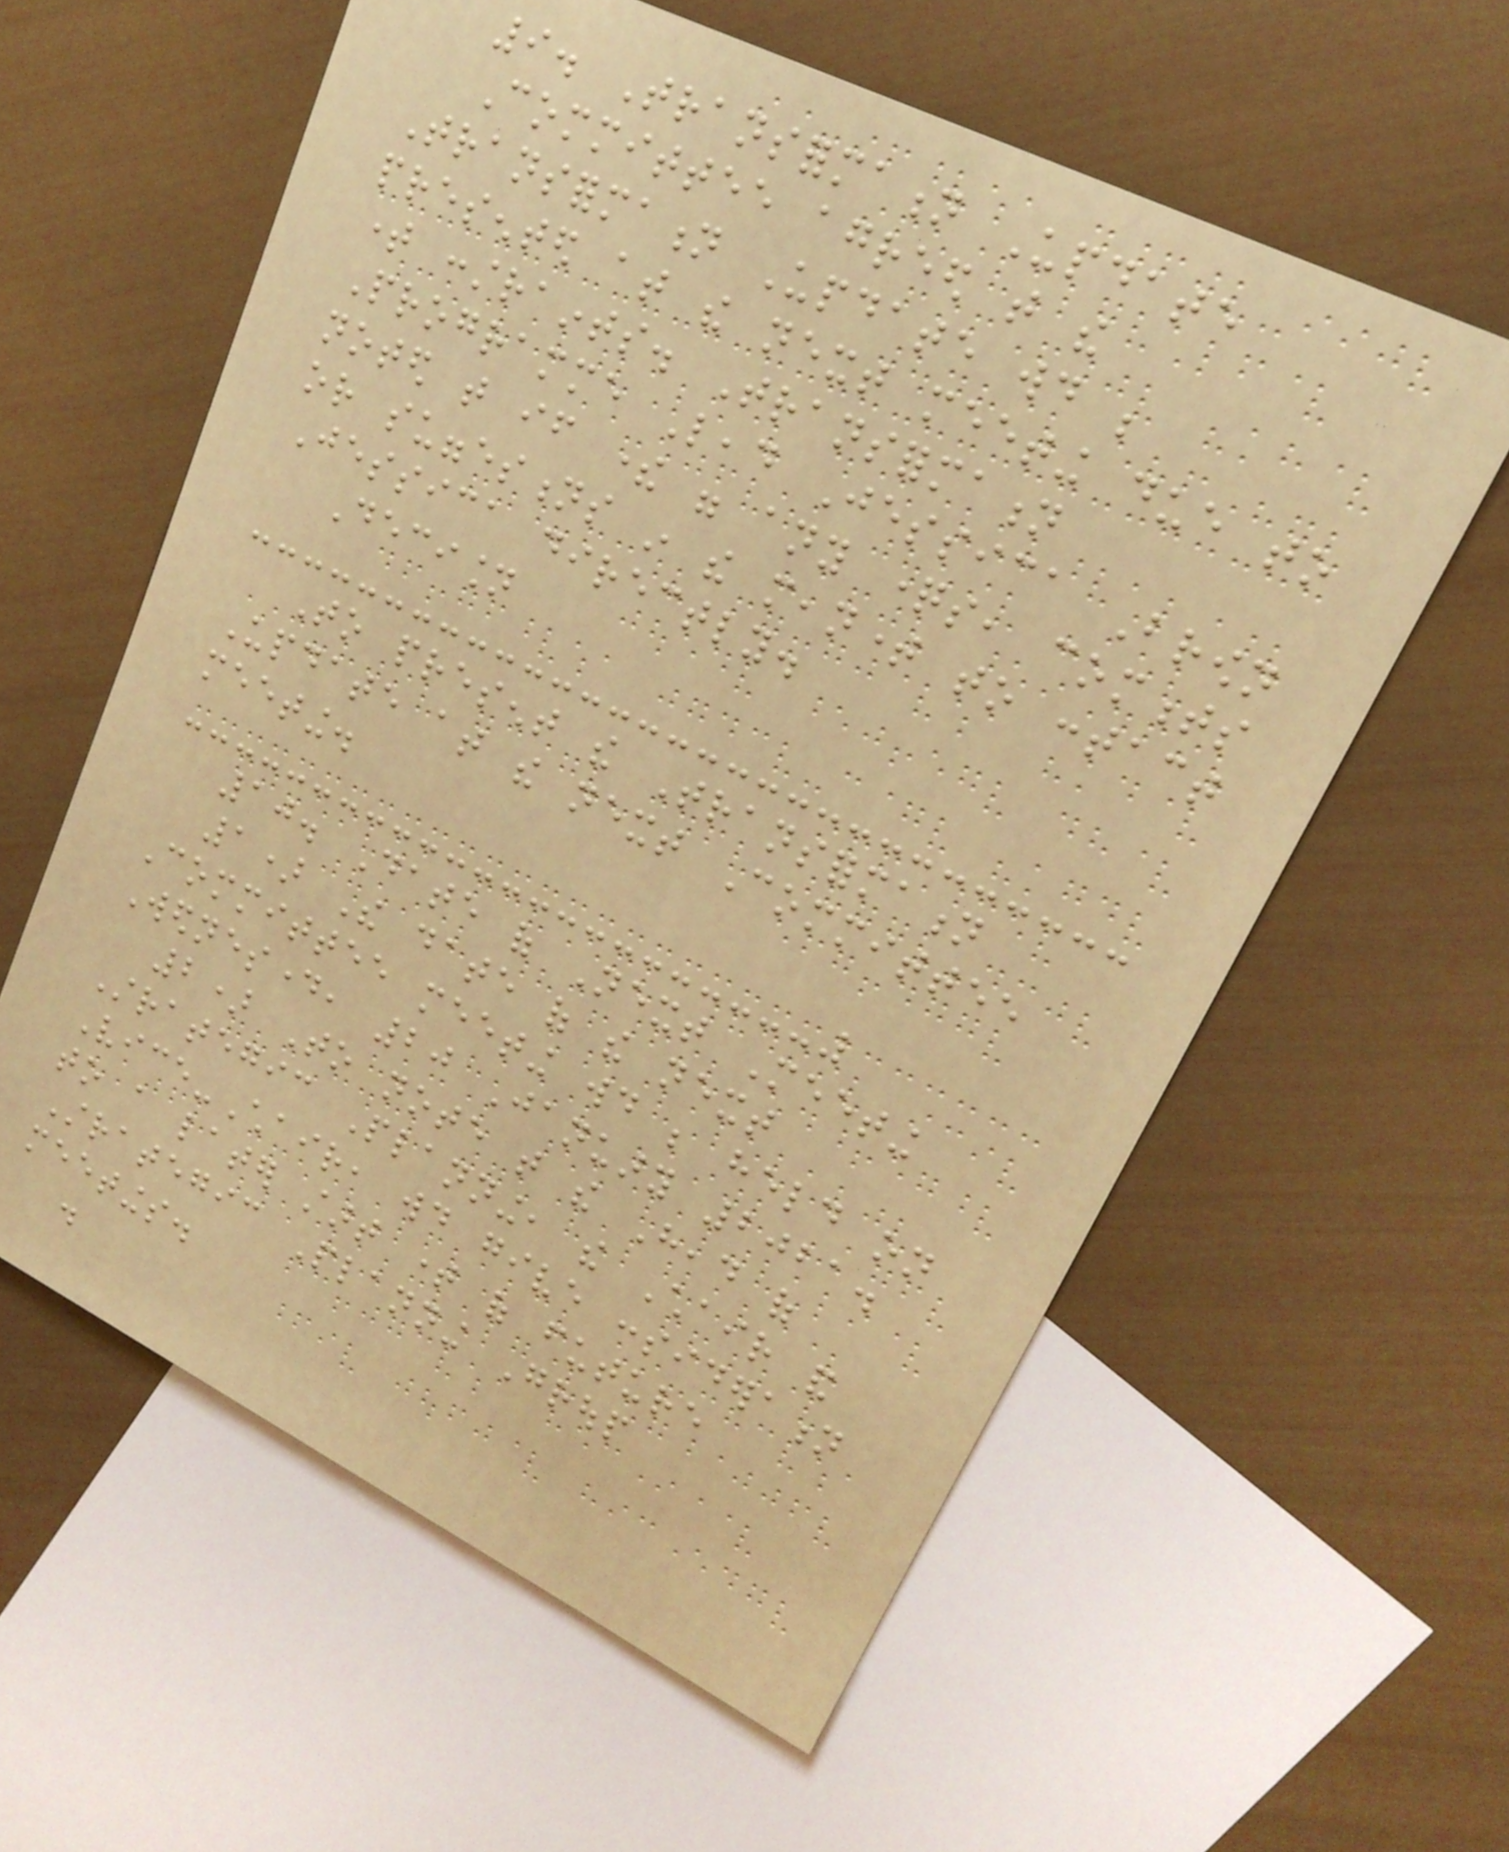9. Transformation Update
Committee agreed that the
Transformation Update would be
presented at the next meeting due to
time constraints. Transformation
Programme Lead Jessica Brown
noted that if there were any questions, comments
or suggestions in the meantime to contact
Jessica directly.
Decision
To present the Transformation
Update at the next Committee
meeting.
10. Date of Next Meeting
1) The date of the next
Committee meeting would be held on
Wednesday, 20 January 2021.
2) To note that the Head of
Strategic Planning, the Chair and
Vice-Chair, would give consideration
to a later start time of future
Strategic Planning Group
meetings.
.
